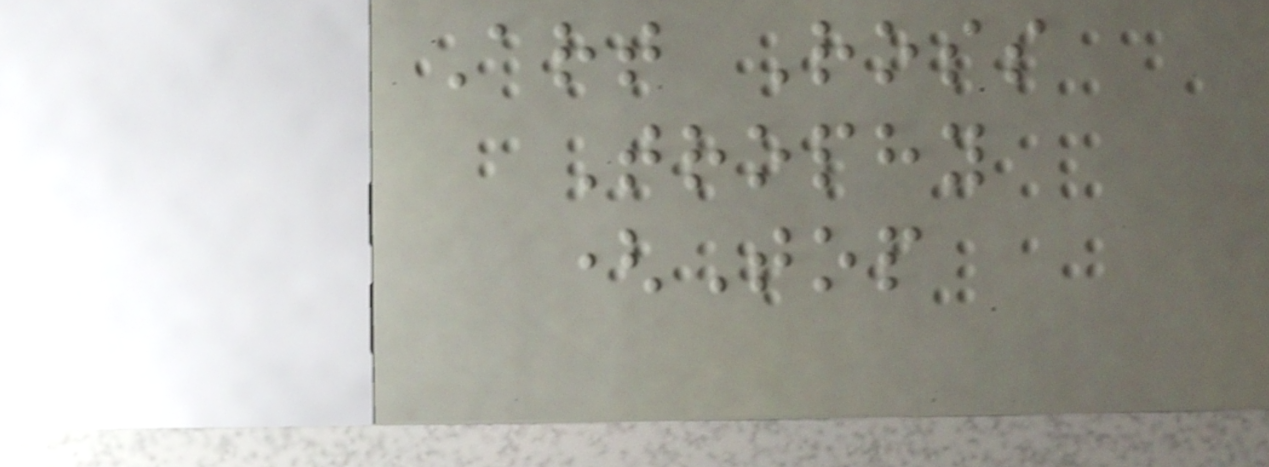Art Ross
Trophy
(Top
